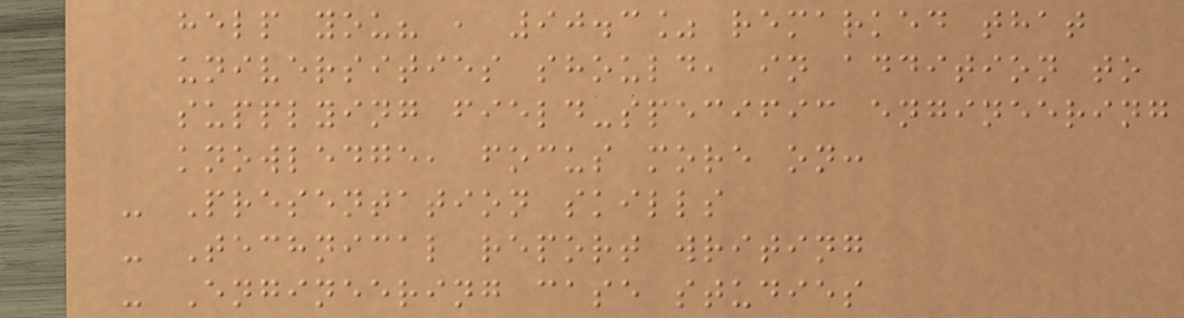help you? , 90.3% remarked that
universities should, in addition to
supplying field-specific engineering
knowledge, focus more on:
- Presentation skills
- Technical report writing
- Engineering case studies
